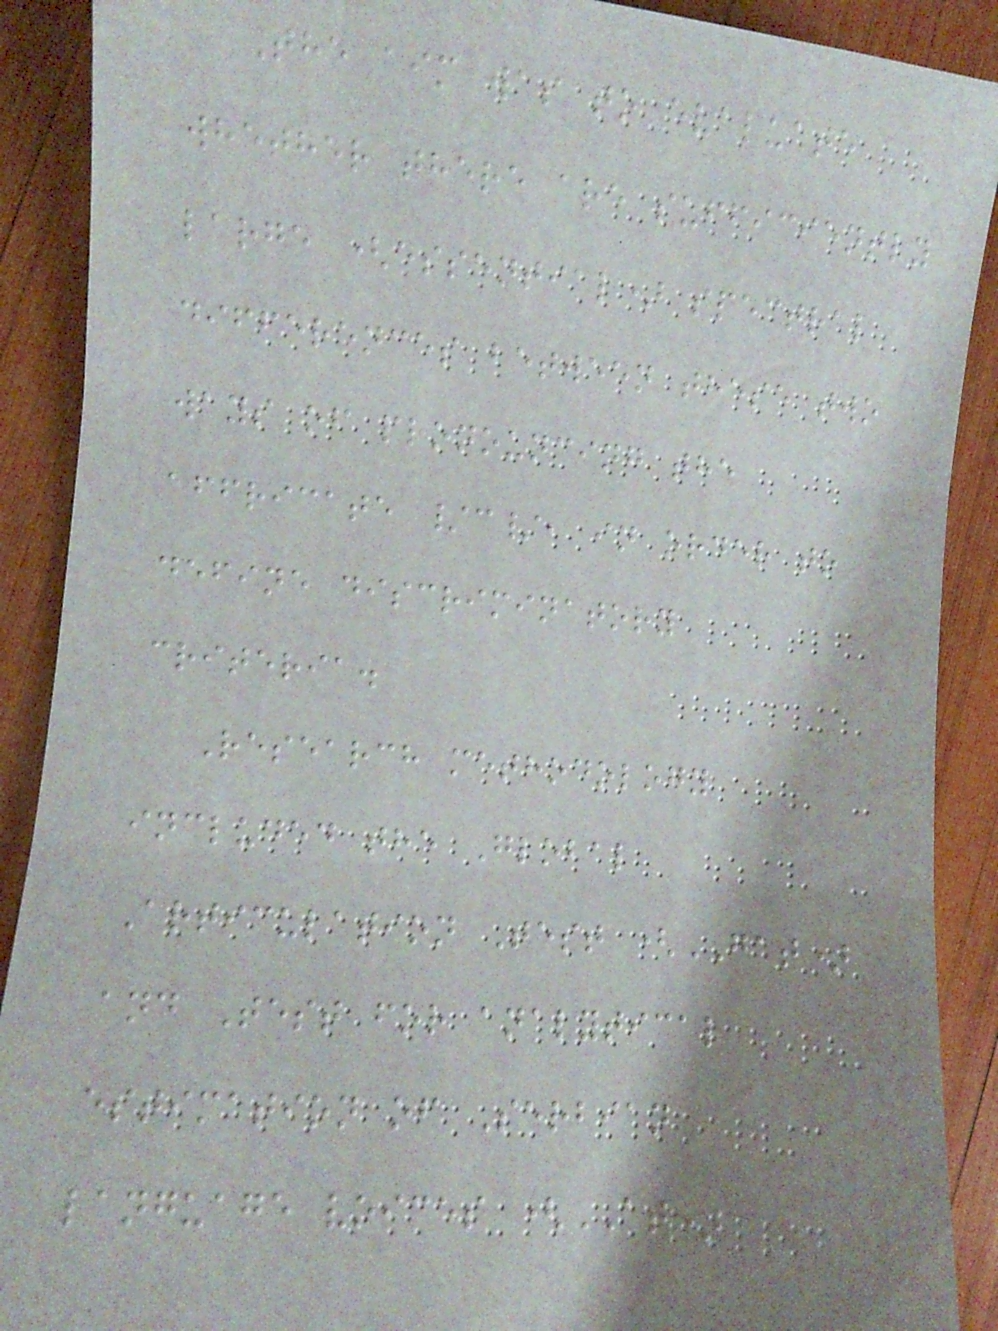The aim was to evaluate
whether there are sufficiently
large (essential) spectral
differences between these two
ways of pronouncing the
affricate /c/, in order to
define discriminatory
criteria.
Research methodology
included the Global
Articulation Test (GAT)
and Test for analytical
estimation of Serbian
language voices (AT)
